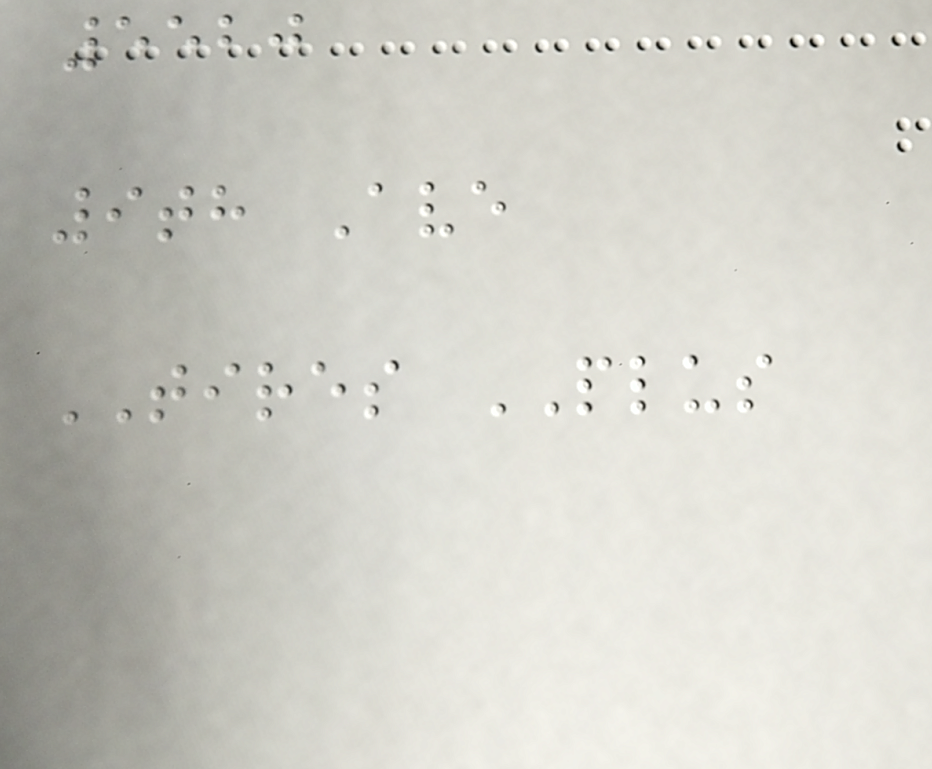5520
9th Ave
TIRES PLUS
